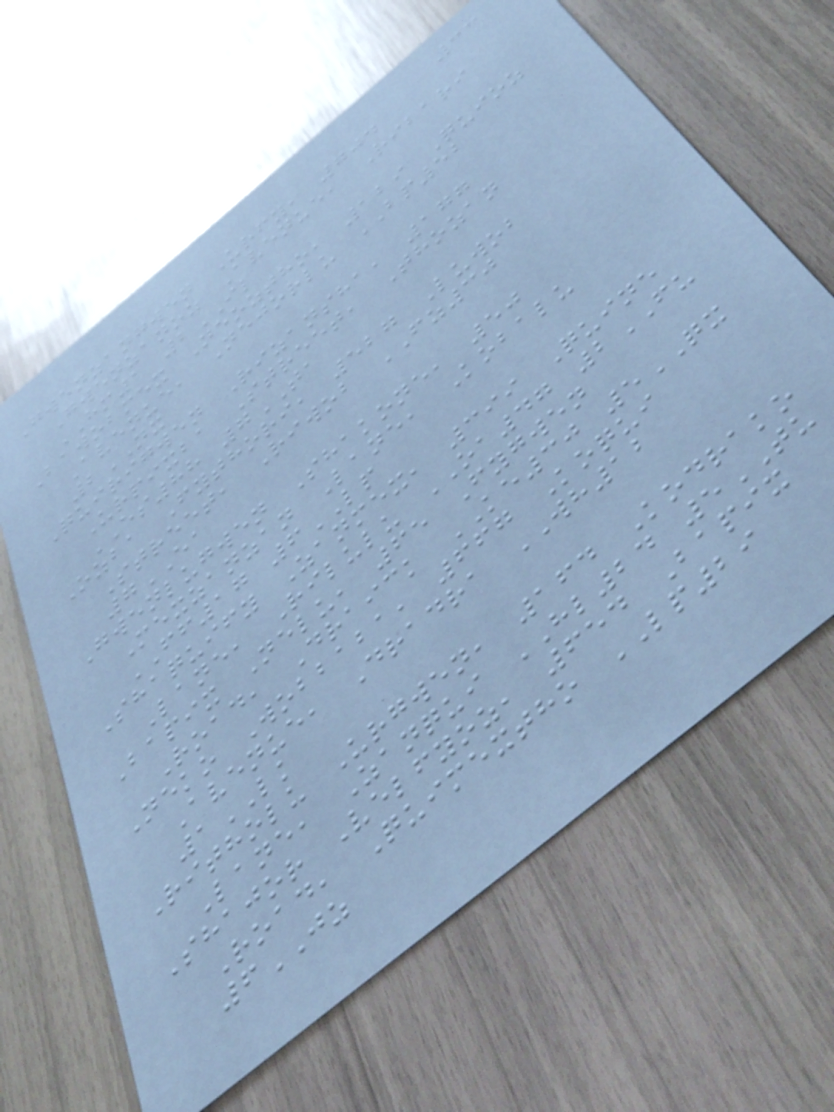33
Gwenzangwen Urfy, 704
Gwenzanoz Avenue, Ribari
HM1 2IL
Bawobmex Neoztho, 129 Quioz
Avenue, Nejorlu BP52
2NX
Quirigwen Rizansha, 177
Urpixba Street, Thozan
ES88 7TA
Ozba Fythori, 527 Luwob
Street, Riwob FZ30
7EA
Gwenlugwen Shakone, 50
Mexzanzan Lane, Kobalu
FF17 6LP
Shaquify Zanmex, 399 Quine
Lane, Rilulu OA47 2FU
Bapix Nelu, 65 Fygwen
Road, Draick KE30 5QX
Neko Wobbaba, 667 Koqui
Avenue, Dradra WH12
1LK
Ritholu Urgwen, 164 Kodrako
Lane, Zanqui HL24 5TU
Shajor Velfyoz, 654 Bapix
Road, Quimextho LP29
6JZ
